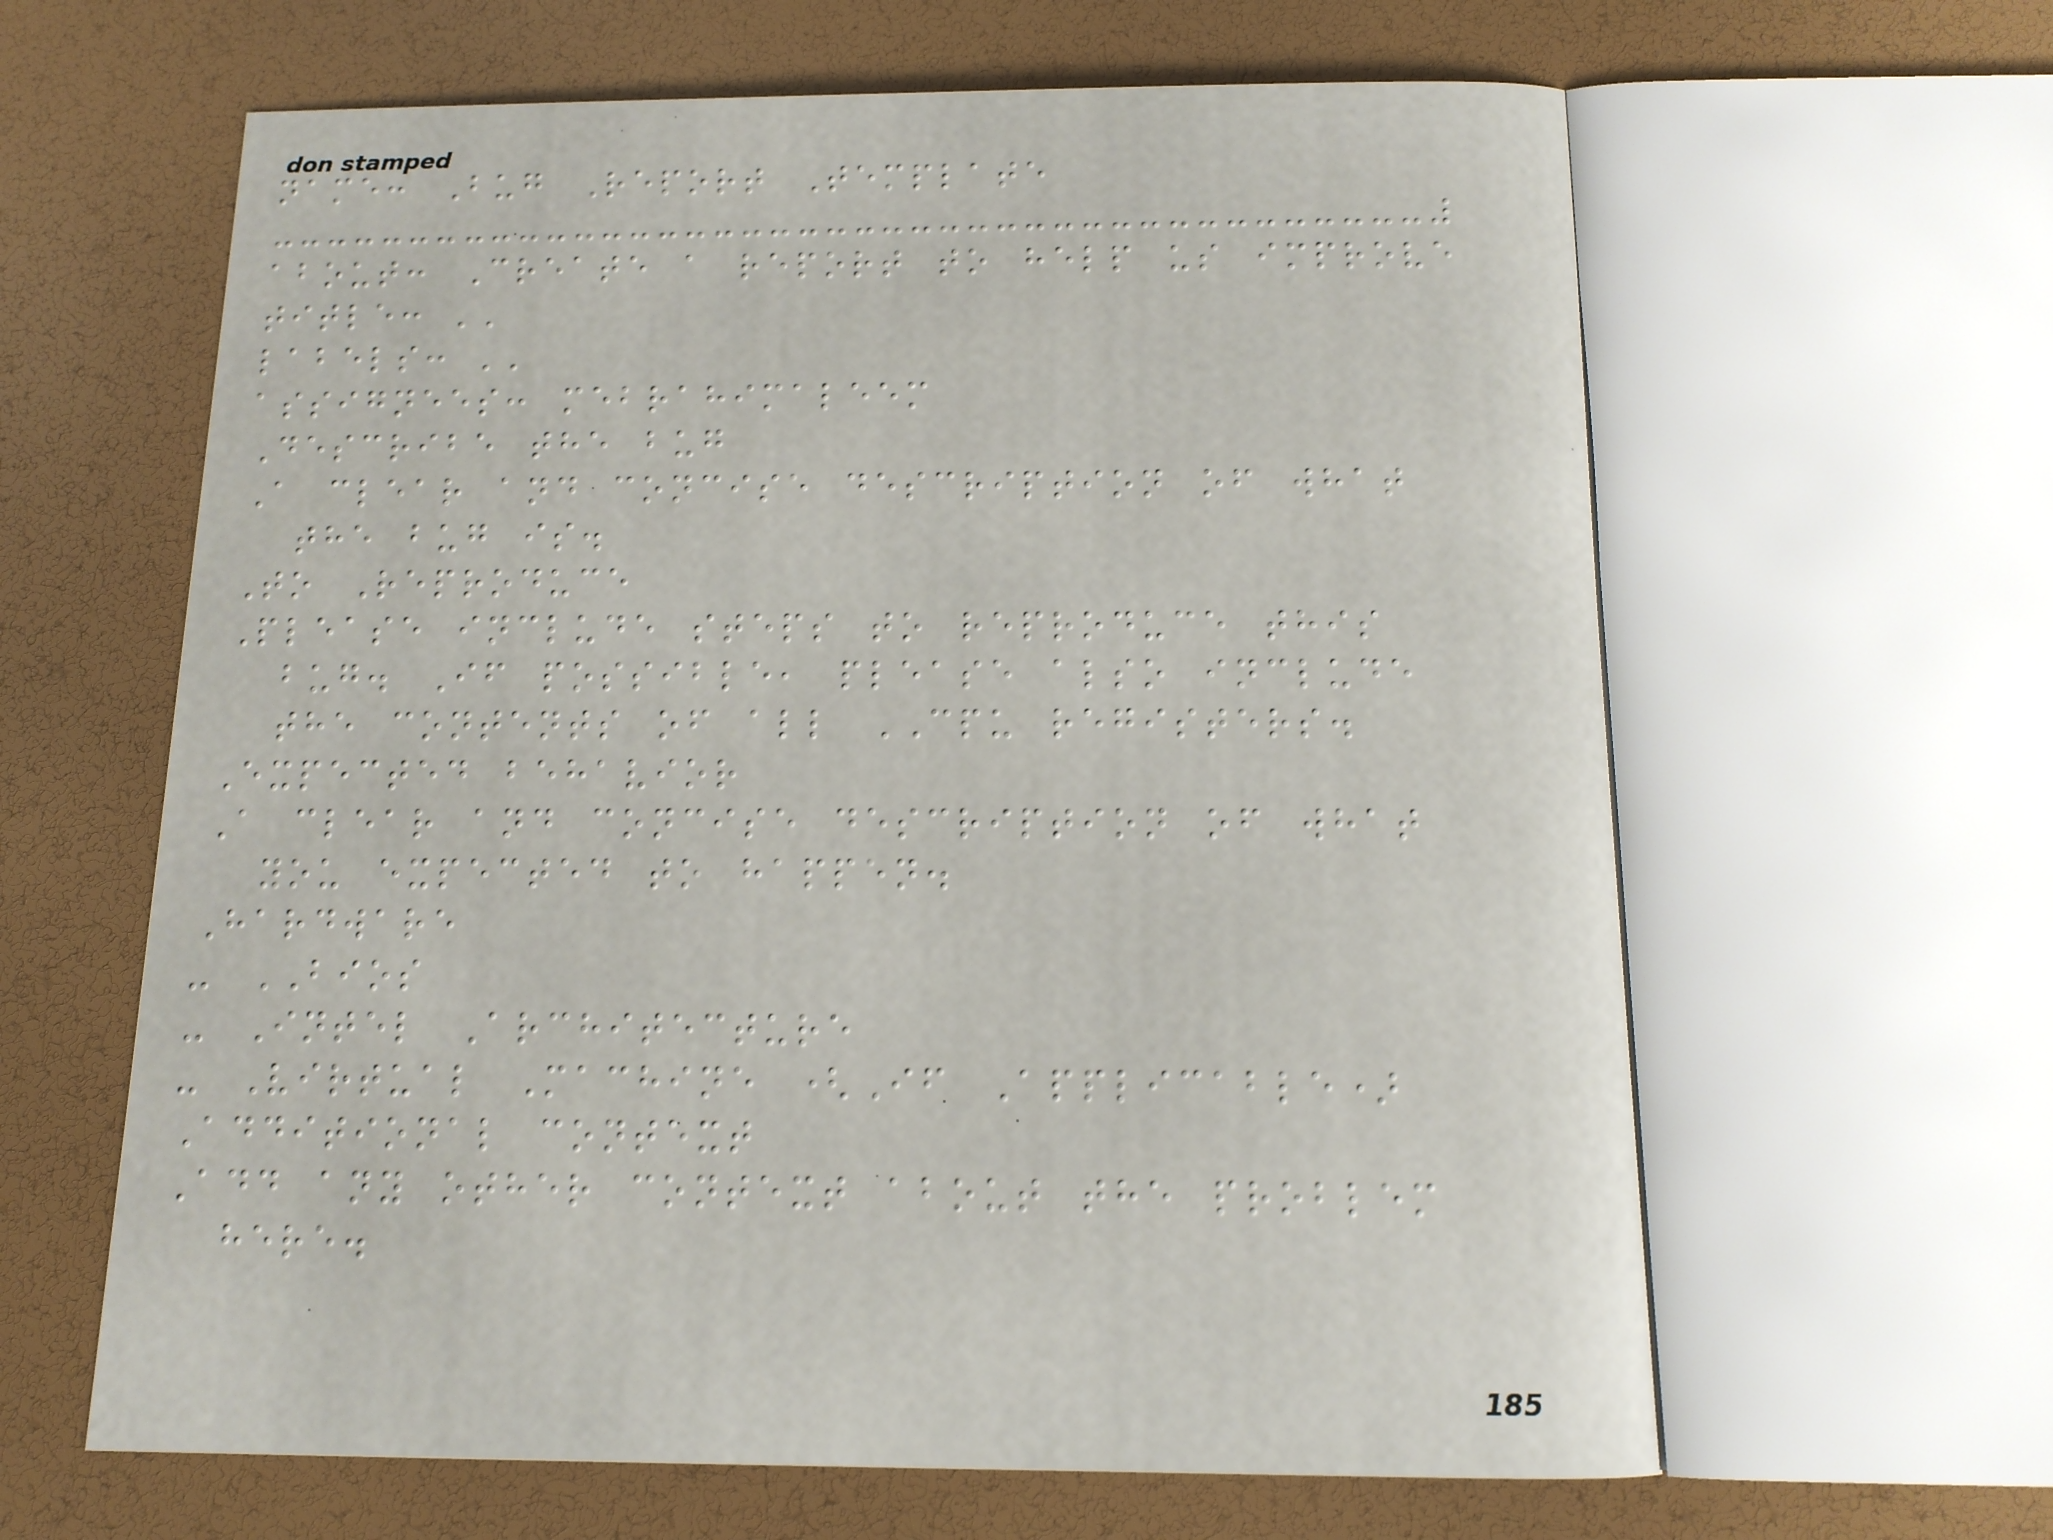name: Bug Report Template
about: Create a report to help us improve
title: ''
labels: ''
assignees: mebrahimaleem
Describe the bug
A clear and concise description of what
the bug is.
To Reproduce
Please include steps to reproduce this
bug. If possible, please also include
the contents of all CPU registers.
Expected behavior
A clear and concise description of what
you expected to happen.
Hardware
- BIOS
- Intel Architecture
- Virtual Machine (If Applicable)
Additional context
Add any other context about the problem
here.
